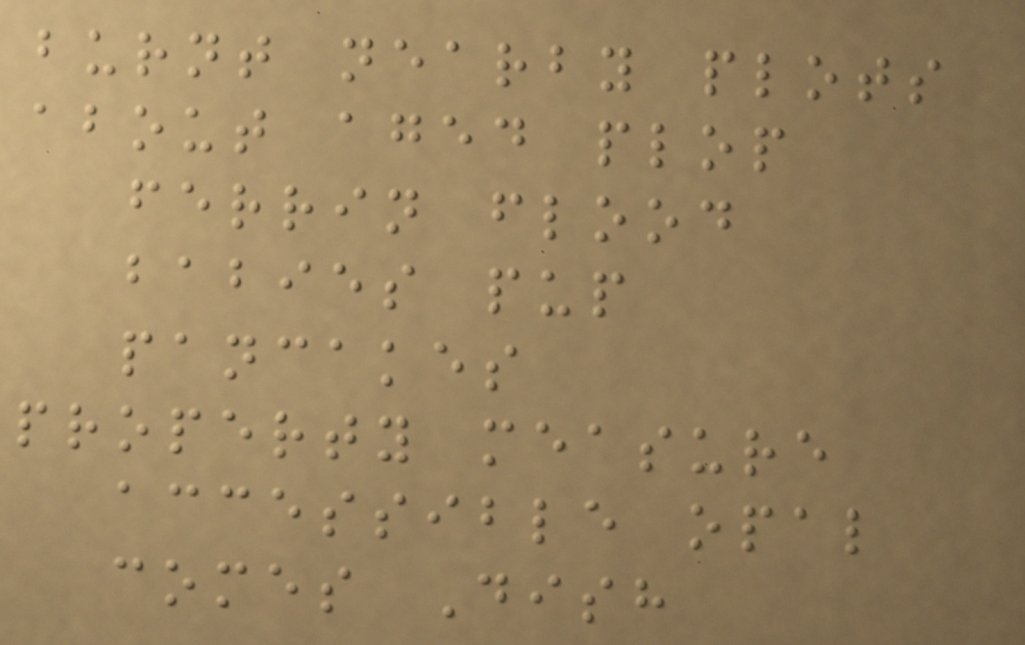burnt nearby plots
about aged plop
ferrin flood
babies pup
pancakes
property measure
accessible opal
comes Dish
